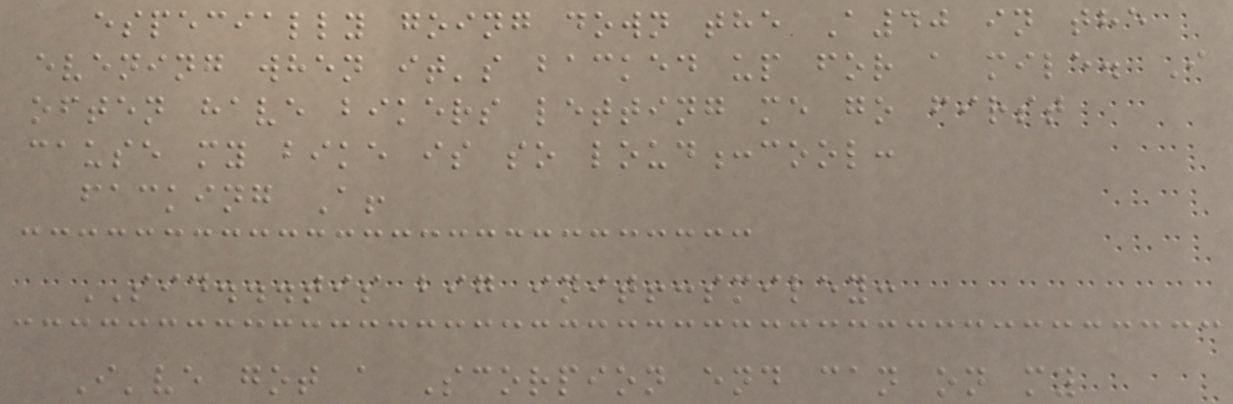especially going down the A40 in the
evening when it's backed up for a mile. I
often have bikers letting me go first
cause my bike is so loud:cool:
facking A!
SID...tis big init!:smiley:
I've got a Scorpion end can on my
